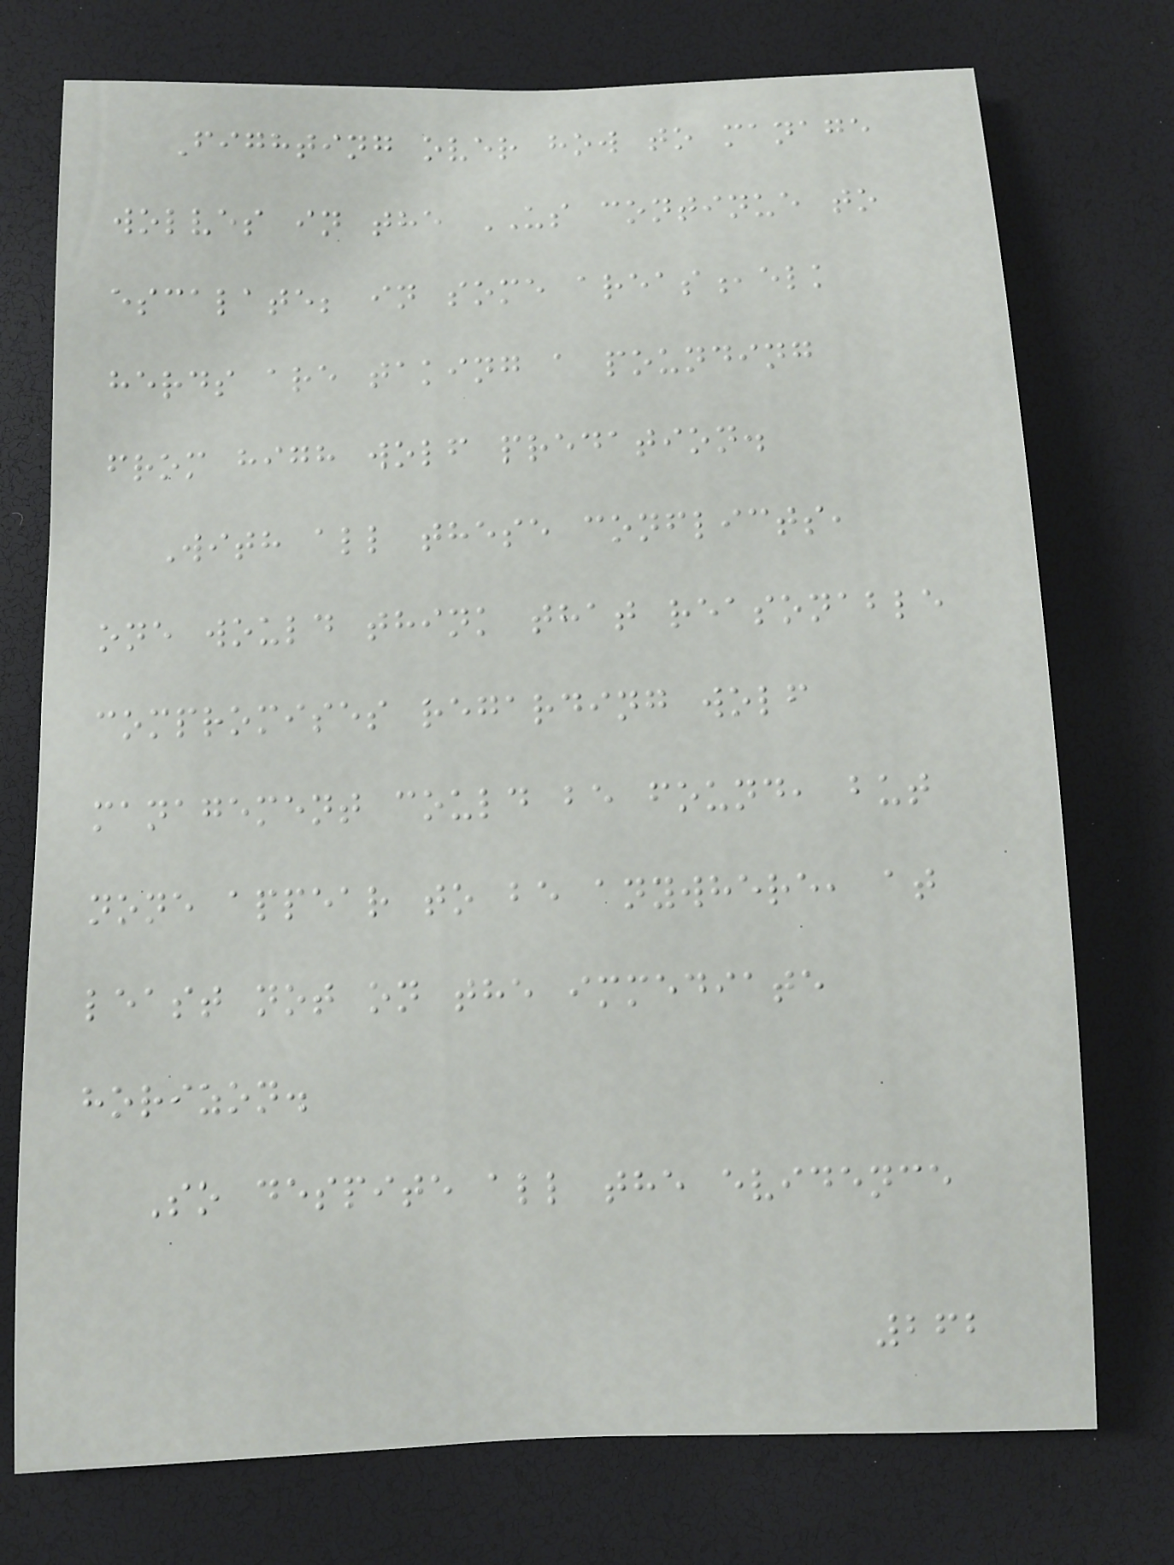Fighting over how to manage
wolves in the US continue to
escalate; in some areas,elk
herds are taking a pounding
from high wolf predation.
With all these conflicts,
one would think that reasonable
compromises regarding wolf
management could be found, but
none appear to be anywhere, at
least not on the immediate
horizon.
So despite all the evidence
262
